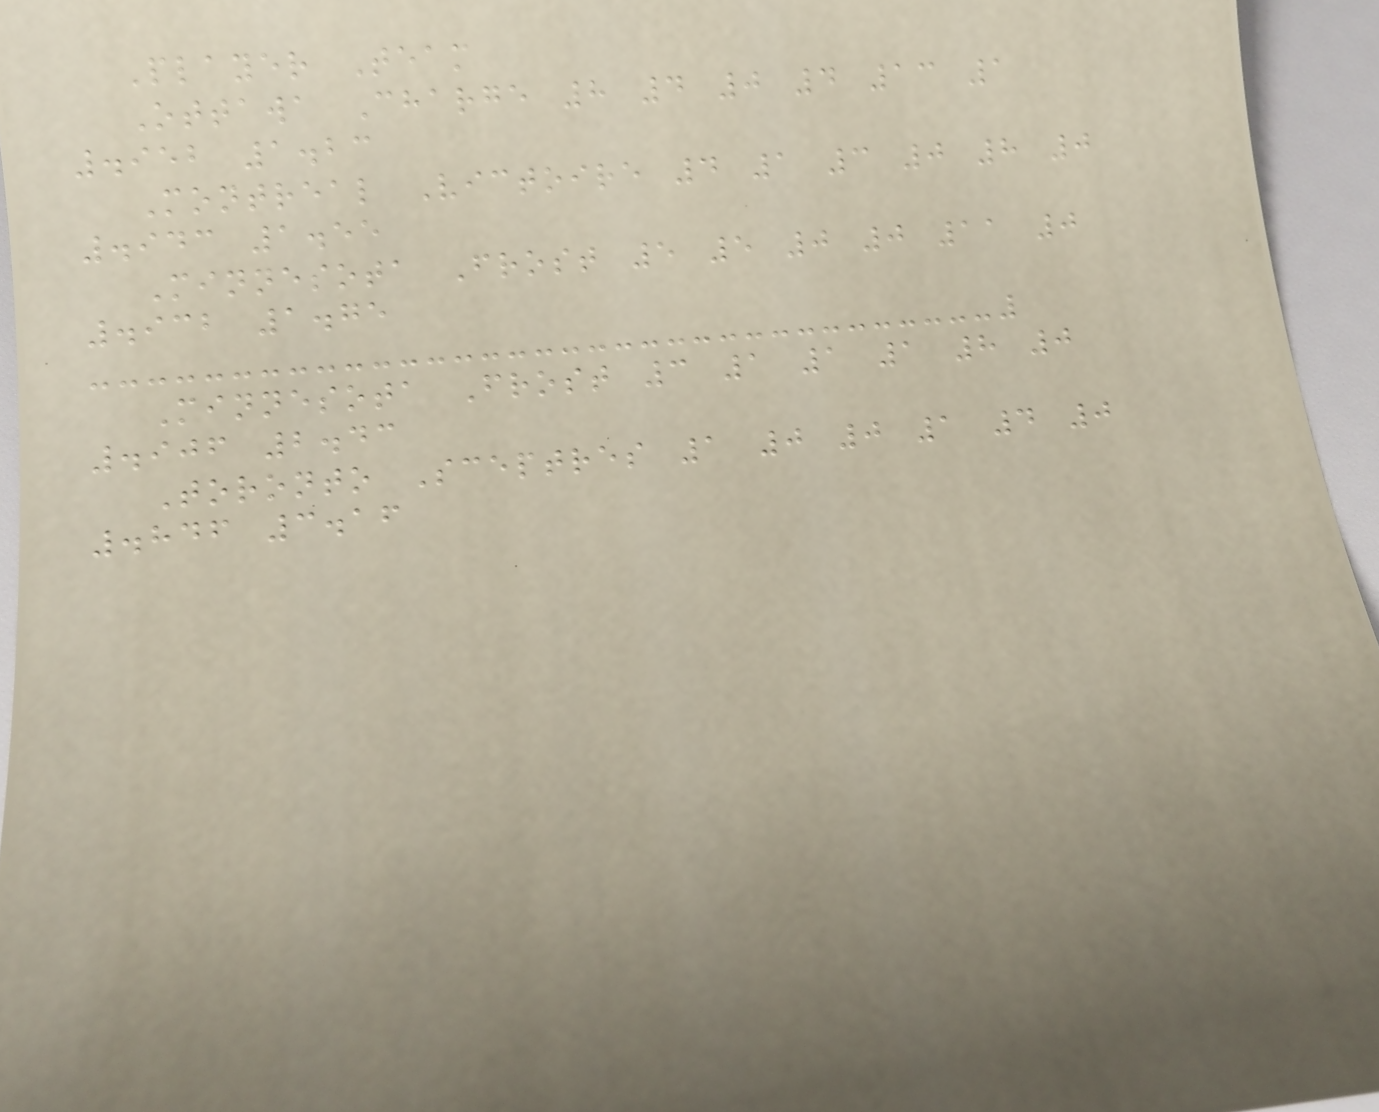Player Team
Ottawa Charge 8 4 0 4 13 1
.952 1.23
Montreal Victoire 4 1 3 0 8 0
.943 1.55
Minnesota Frost 5 5 0 0 11 0
.932 1.75
Minnesota Frost 3 1 1 1 8 0
.906 2.43
Toronto Sceptres 1 0 0 1 4 0
.846 3.16
